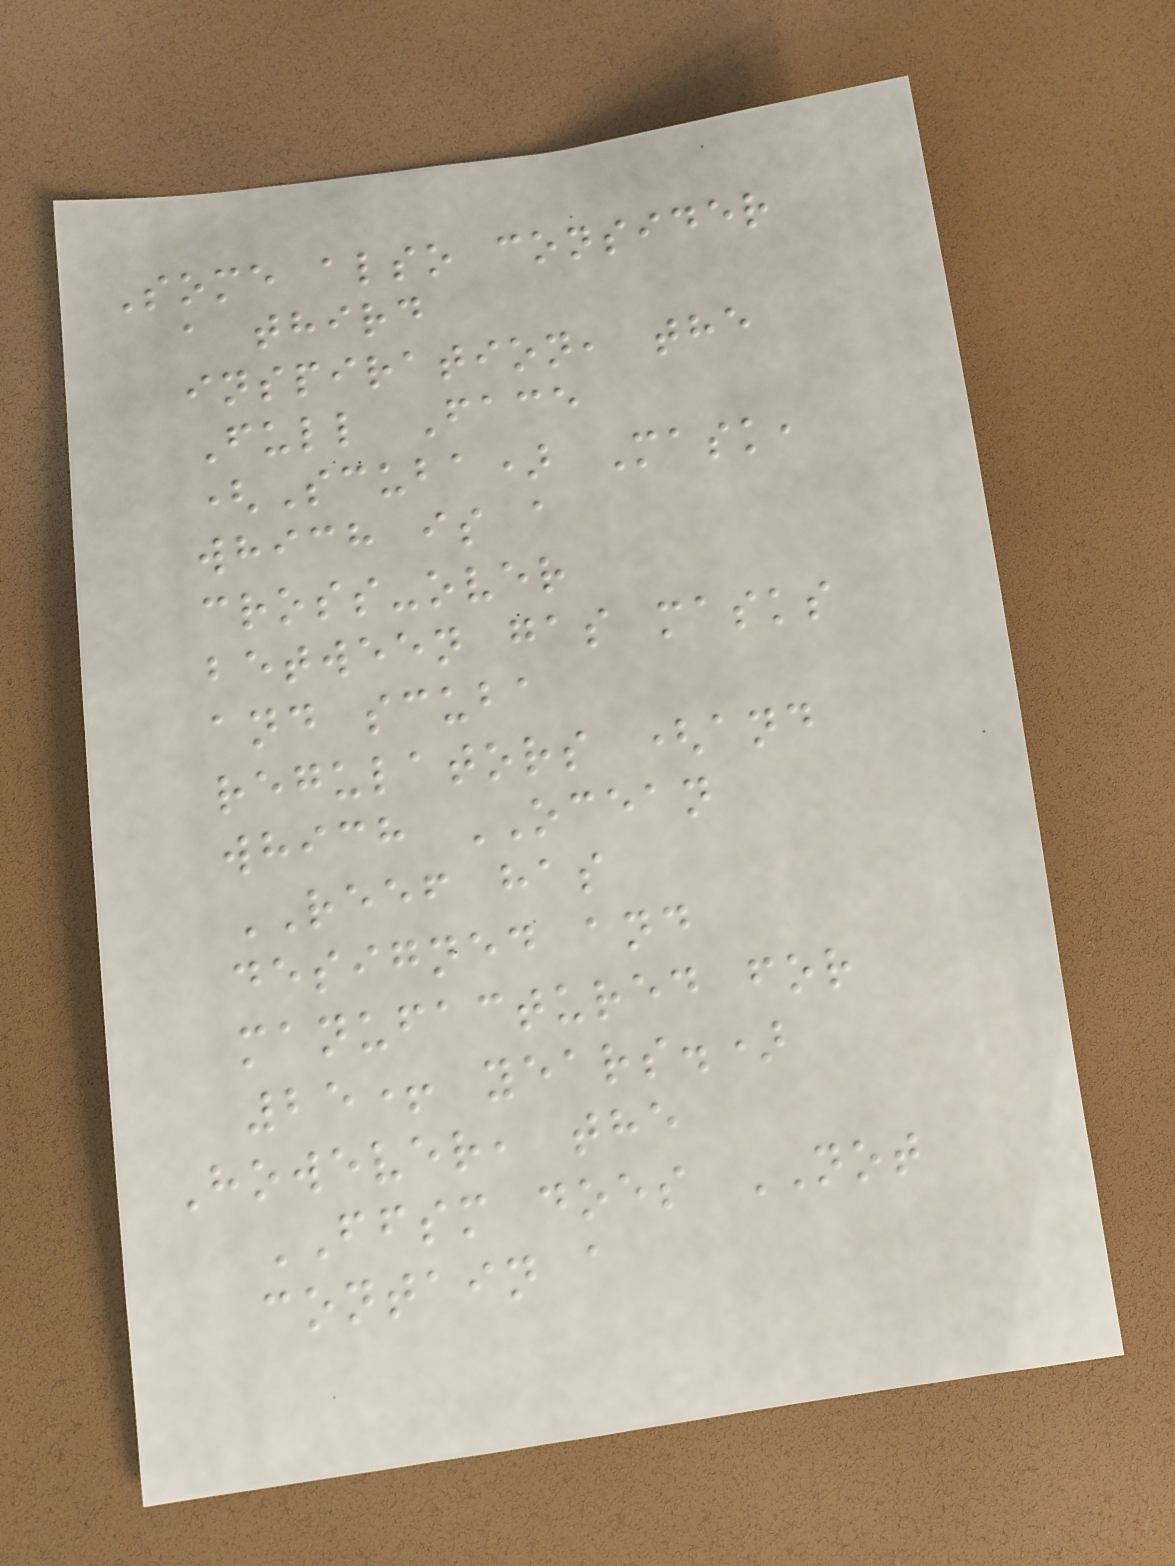Some also consider
a third
inspiration, the
Full Face
(Scuba) Mask,
which is a
cross-over
between gas masks
and scuba
regulators (and
which OCEAN
REEF has
designed and
manufactured for
25+ years.)
However, the
FFSM does NOT
contain a
